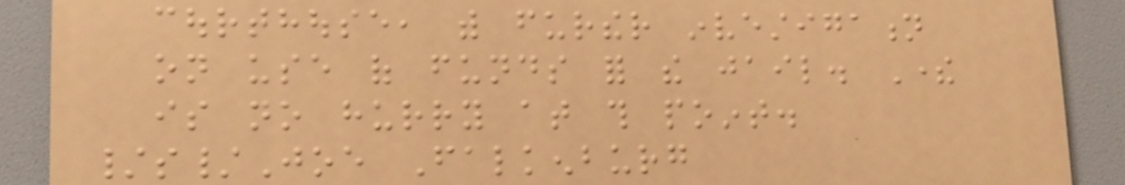courthouse, with further investigation
on use of funds for the jail. There
is no hurry at this point.
/s/Joe Falkenburg
